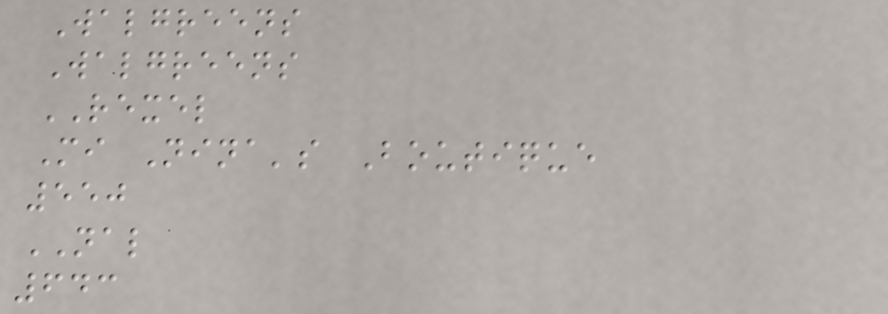Walgreens
Walgreens
REXEL
Mi Nina's Boutique
550
NAL
643
